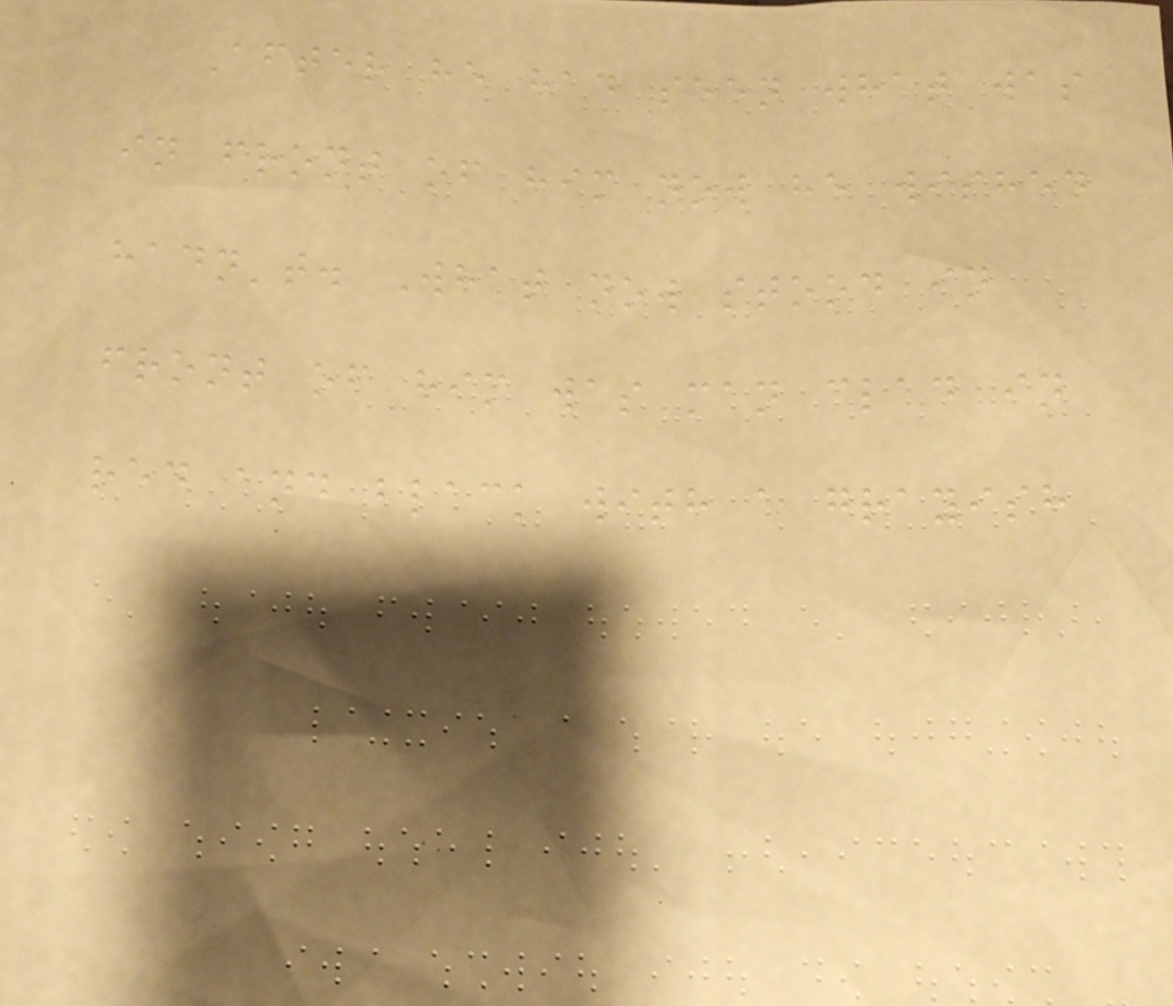After he had seen what was
in front of him now he wished
hadn't. What now stood in
front of him was man clad in
red and black with a grayish
